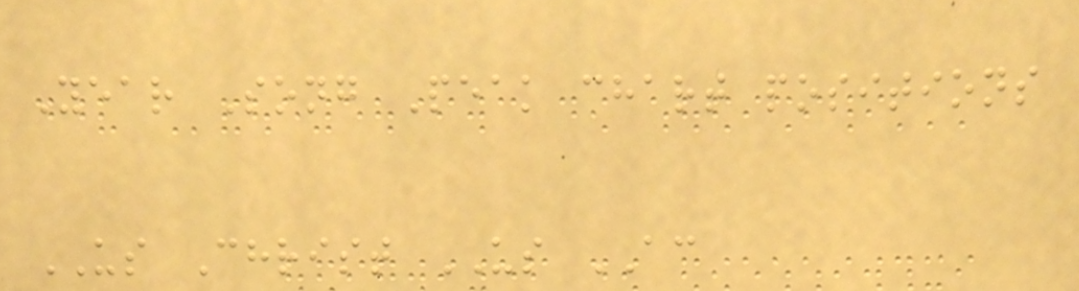Year Song Peak chart positions
US Christ US AC
